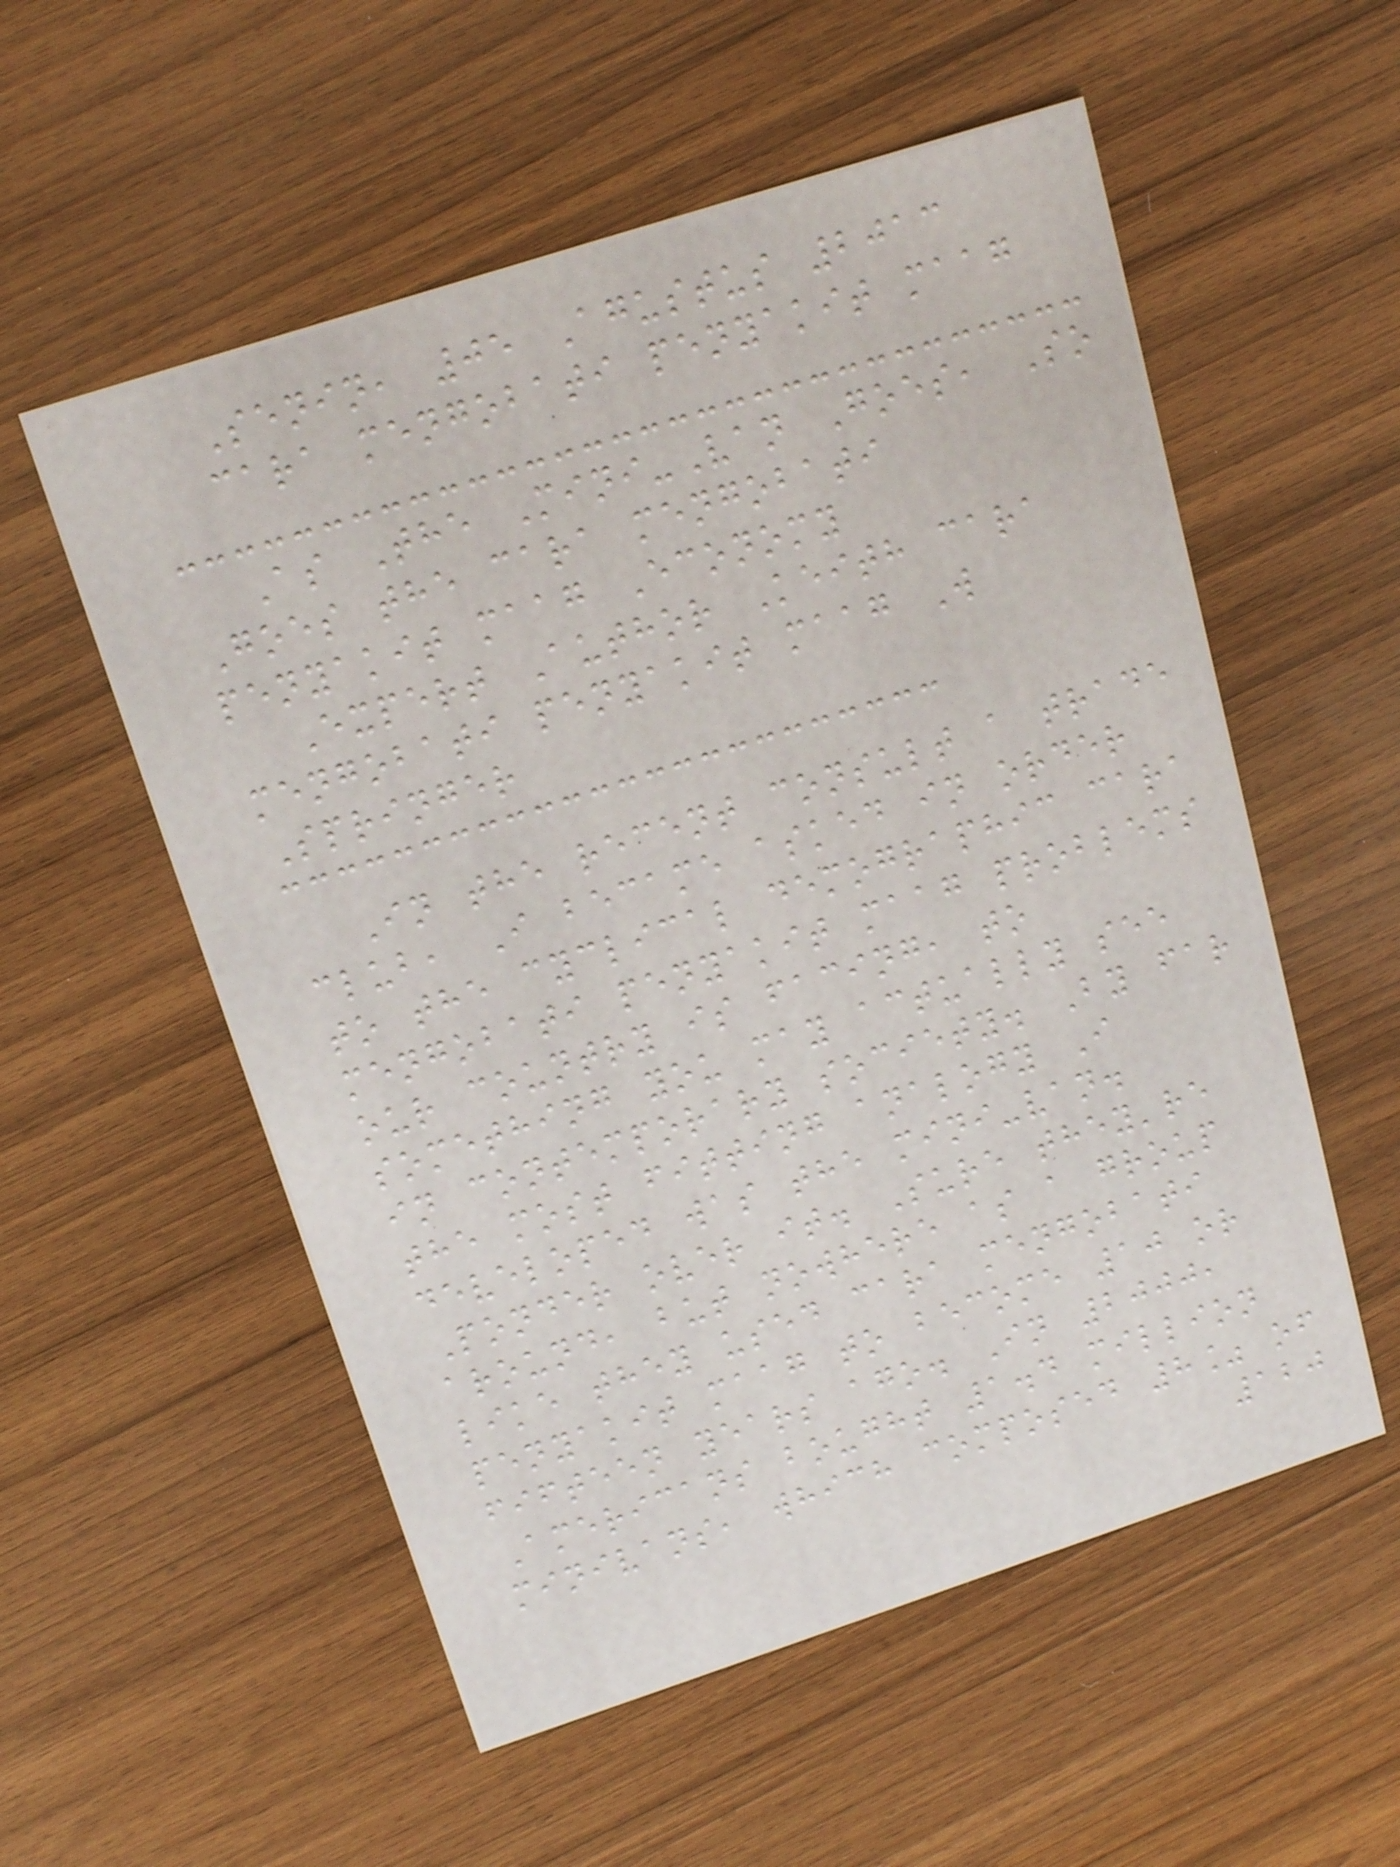Senin, 05 Agustus 2013
cara mengobati penyakit maag
As The Mini-Van Goes, So
Goes the cara mengobati
penyakit maag Economy
Expert Author Keith cara
mengobati penyakit maag W
Springer
In the recent consult a trade
club, I became asked in order
to the cyclical demographic cara
mengobati penyakit maag problems
our country is facing, to
something you may actually see
in contemporary society. By far
the most fitting analogy I
developed was the mini-van.
Ponder over it. Sure they're
around, but nowhere as a group
like they used cara mengobati
penyakit maag to become 10 or
fifteen years ago. In 2000,
Americans bought 1.4 million
minivans, which composed 8% of
120
